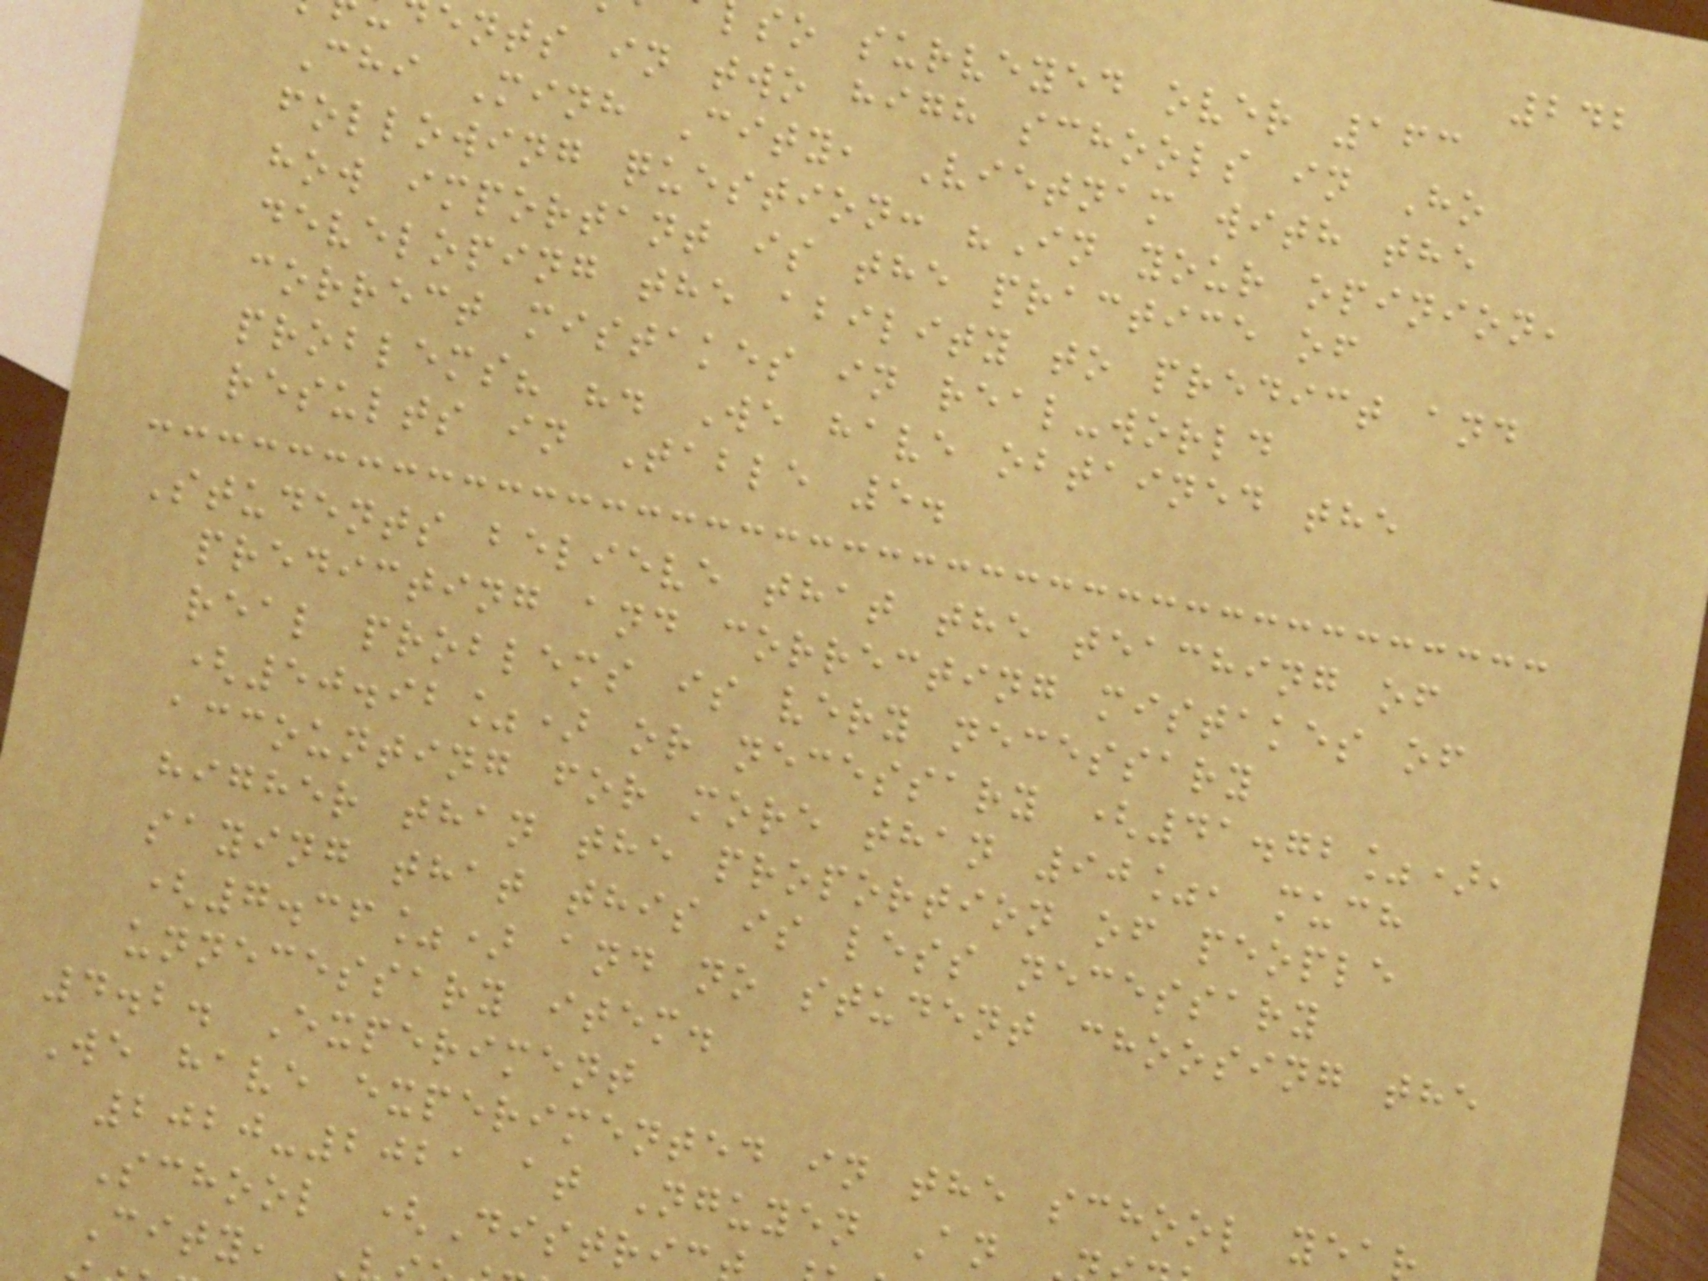242
so surveyed over 163
ents in two high schools in Ho
Chi Minh City, Vietnam with the
following question: "In your opinion,
how important is the practice of
developing the ability to predict and
correct mistakes in real-world
problems? ". We have obtained the
results in Table 5.
Students believe that the teaching of
predicting and correcting mistakes of
real problems is very necessary
(50.92%) or necessary (41.72%),
accounting for more than 90%, much
higher than the proportion of people
saying that this is less necessary
(7.36%) and no student choosing the
unnecessary item.
4.2. Experiment
We have experimented in the school yea
2020-2021 at Nguyen An
School (Distri
